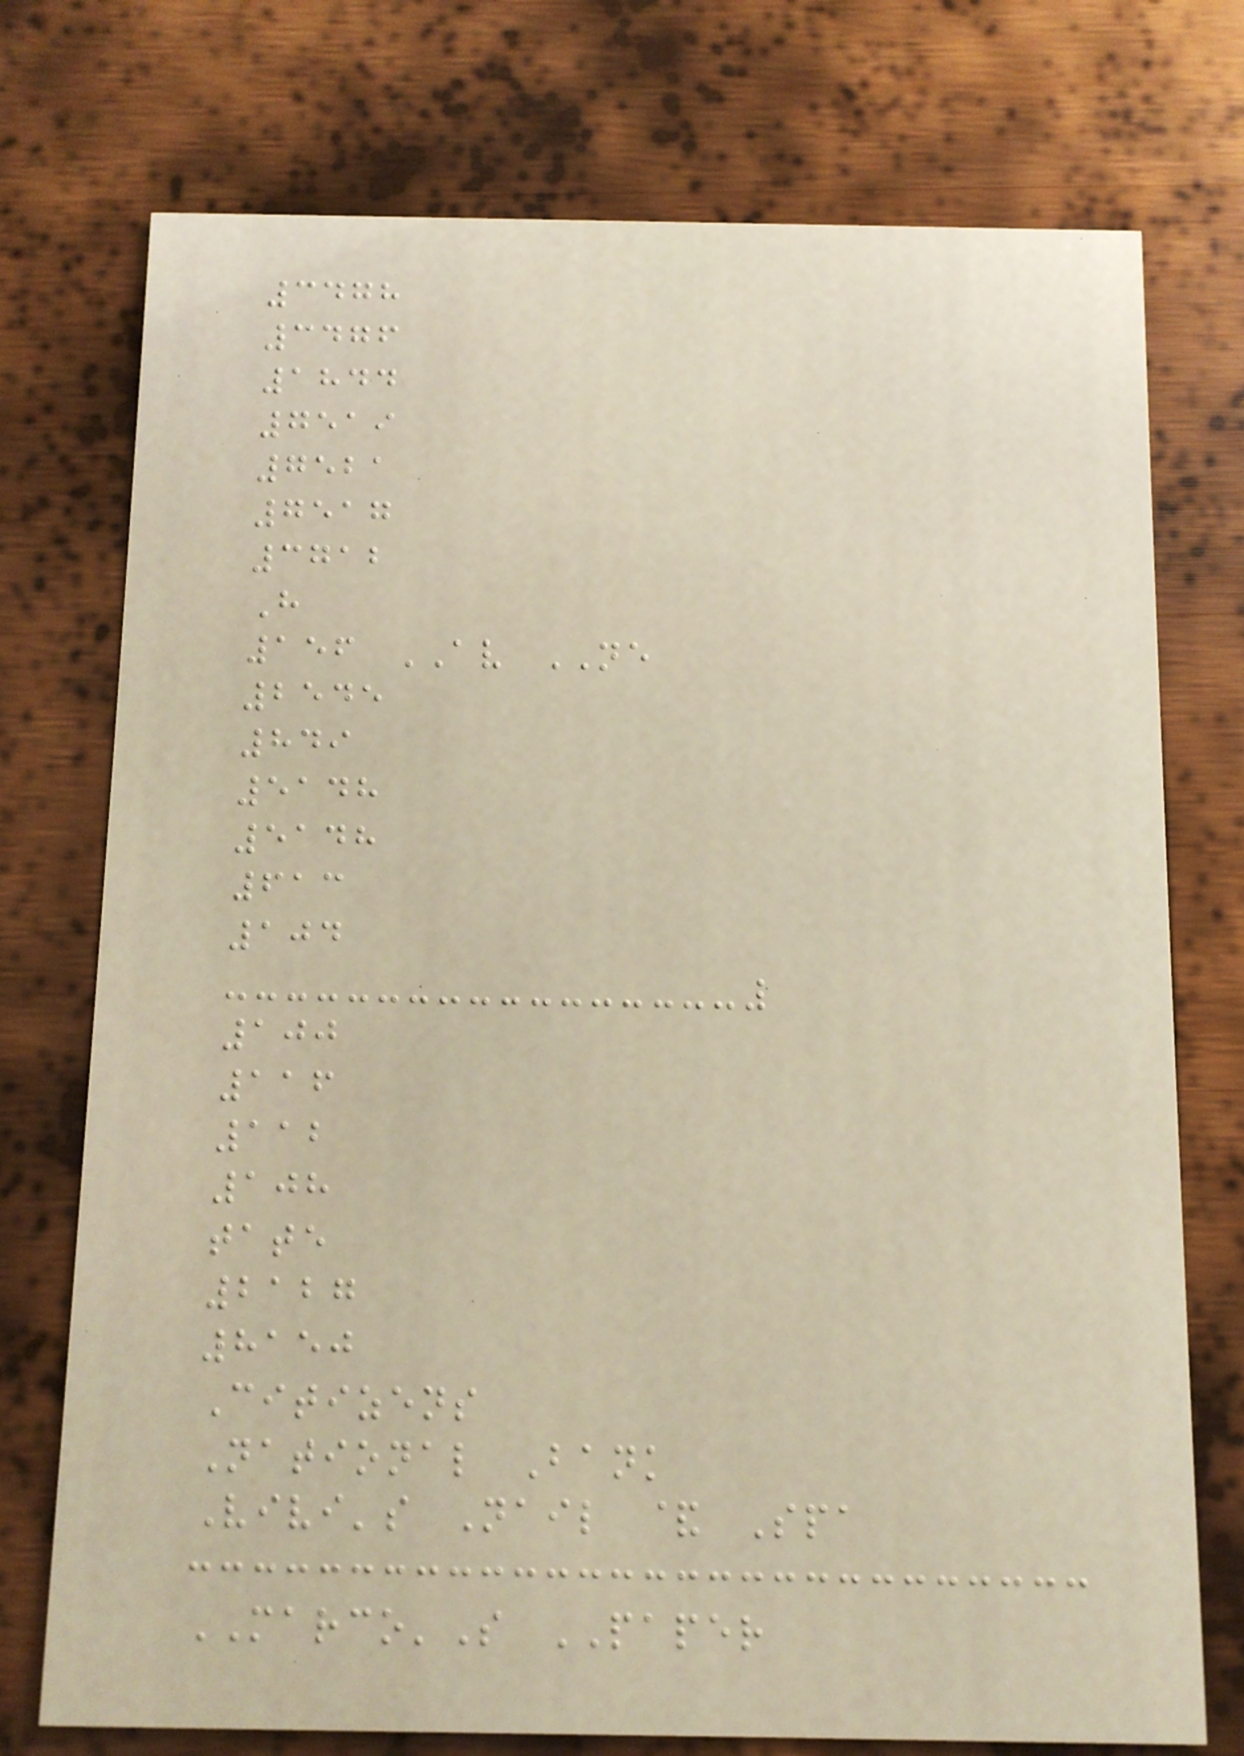3478
3476
1844
7519
7521
7517
3712
H
156 AV NE
2545
849
5148
5148
613
104
100
116
112
108
tate
2127
8150
Citizens
National Bank
Vivi's Nail & Spa
MARCO'S PAPER
